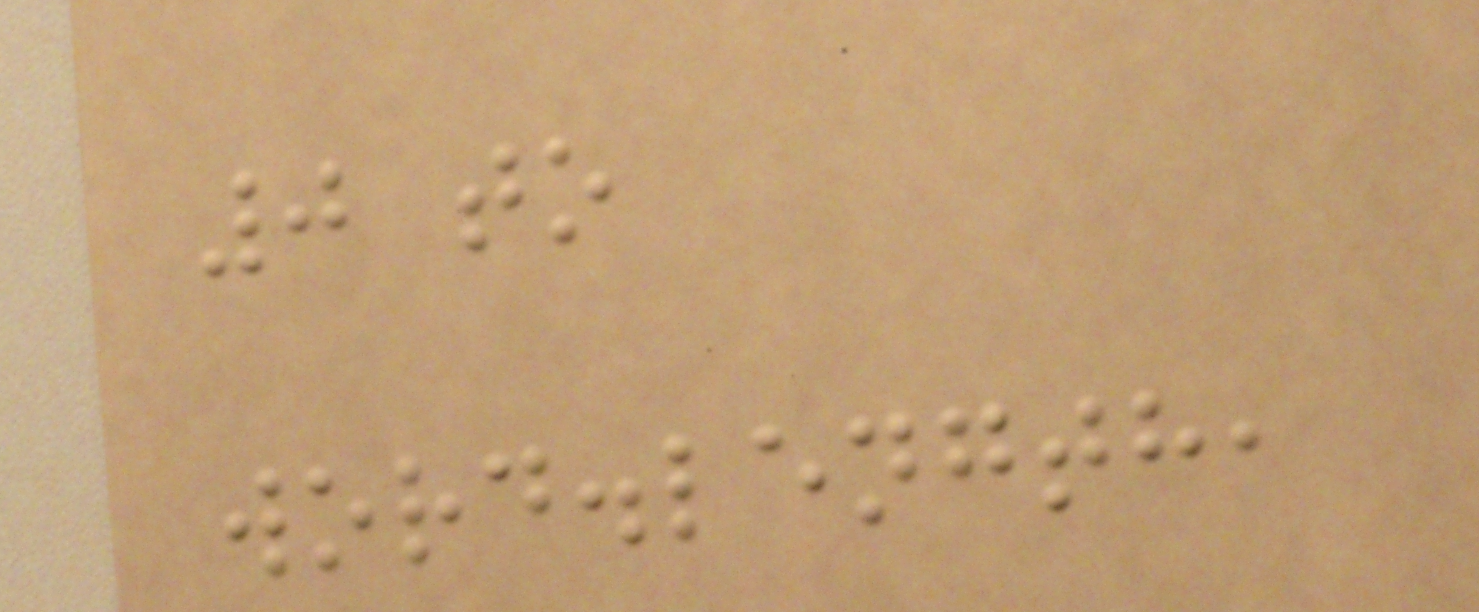0 to
word.length,
